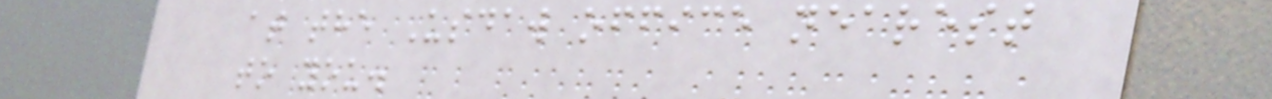at the Usdaw office nearest
to you.
